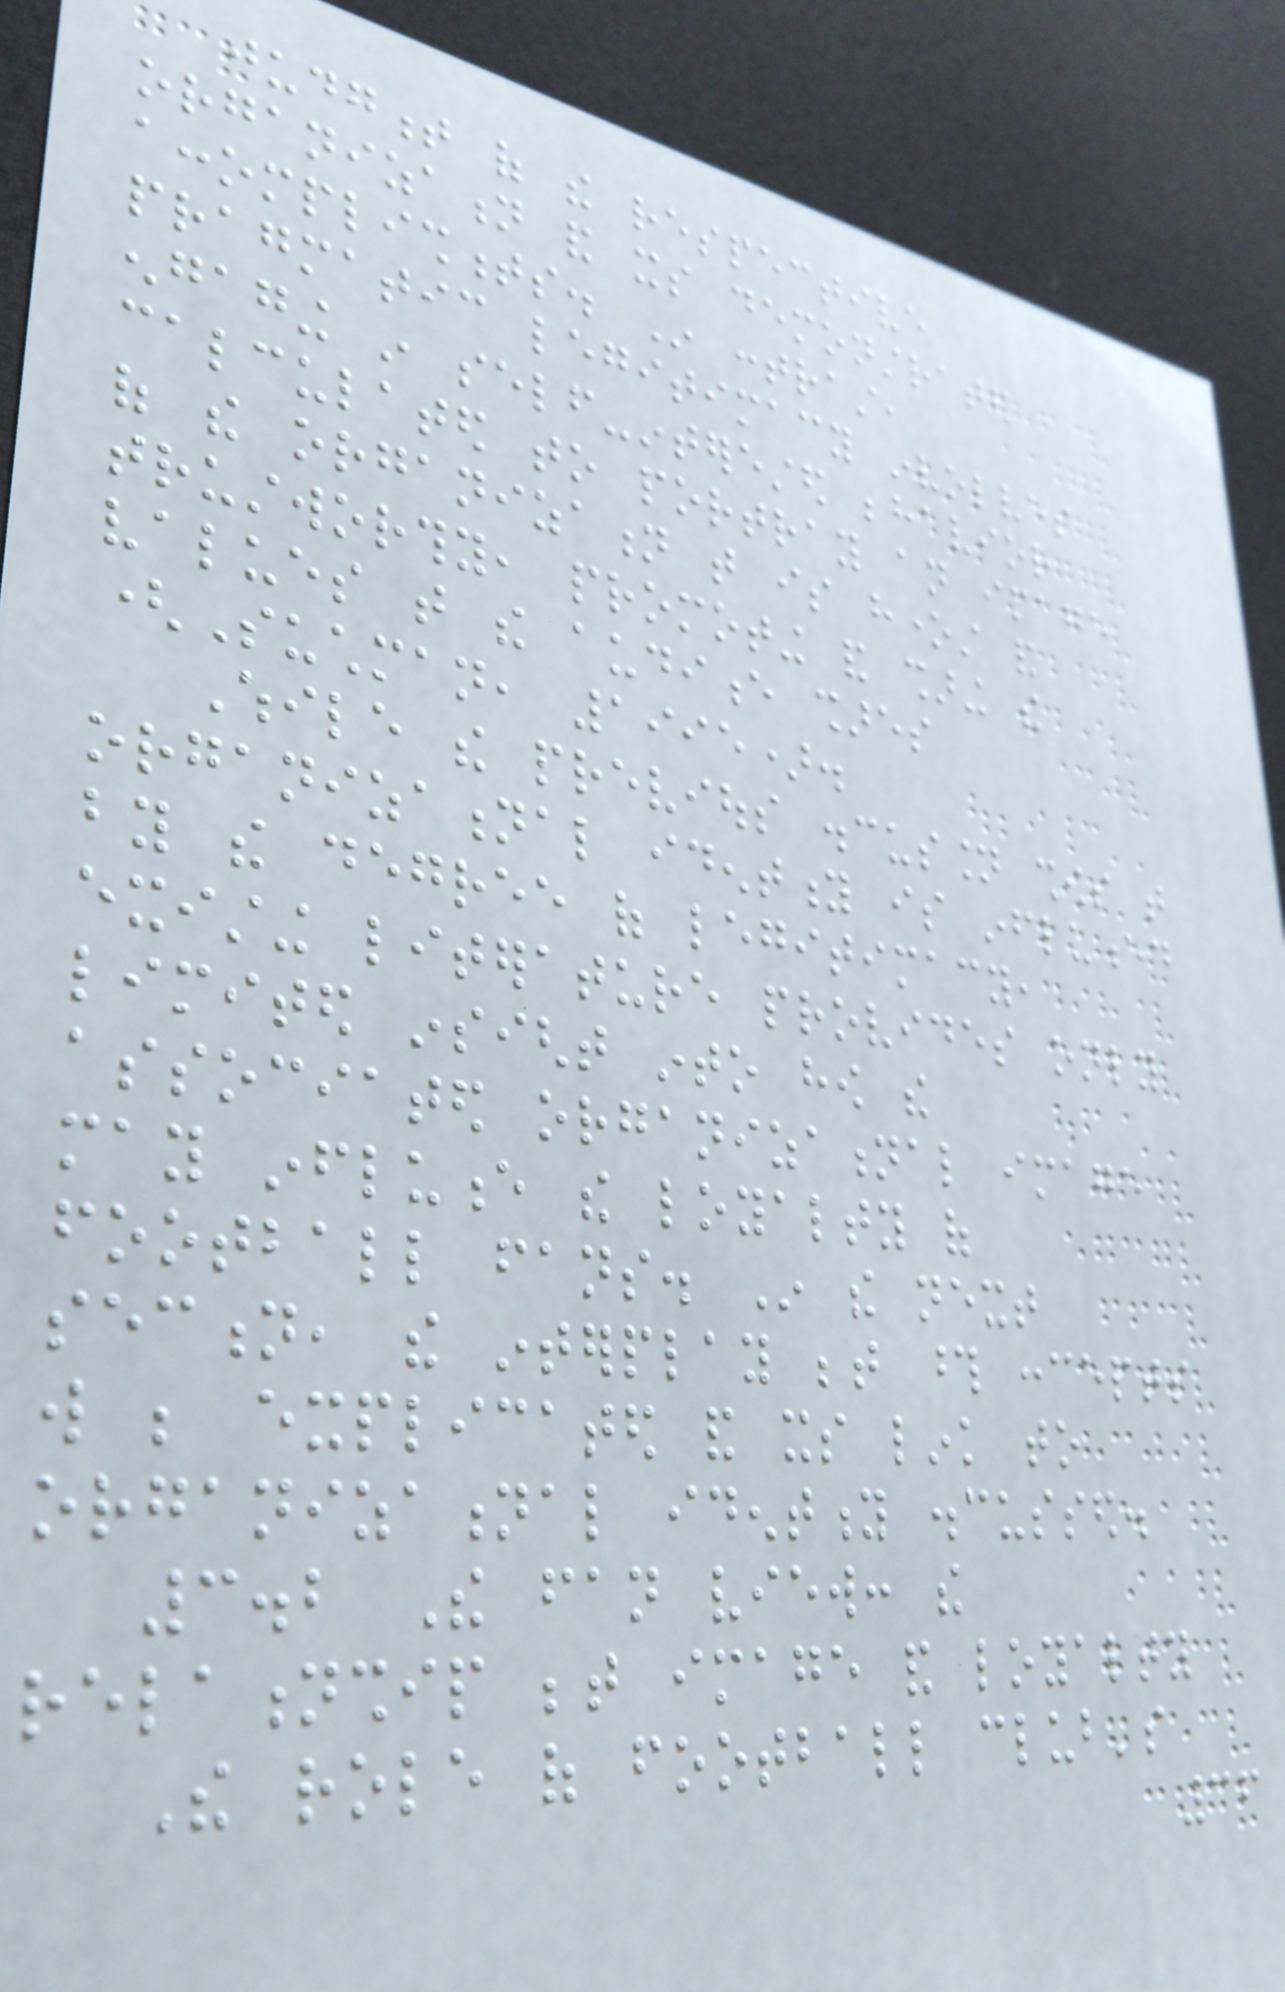judgment of the respective
organization and its demonstrated
accomplishments. In contrast,
pragmatic legitimacy involves
engaging in self-interested behavior
calculated to portray an image
of the organization that is honest and
trustworthy, promoting and sharing the
values that the audience shares
(Suchman, 1995).
While the previous discussion shows that
organizational identity is influenced
by the degree of legitimacy,
existing literature provides only
limited insight into how the
associated organizational image
may influence the loyalty of
football fans. In the next
section, the interplay between those concepts
will be explicated and its link to
organizational identity discussed.
3.2 The fan view: the
relationship between image and loyalty
The role of football club's
36
